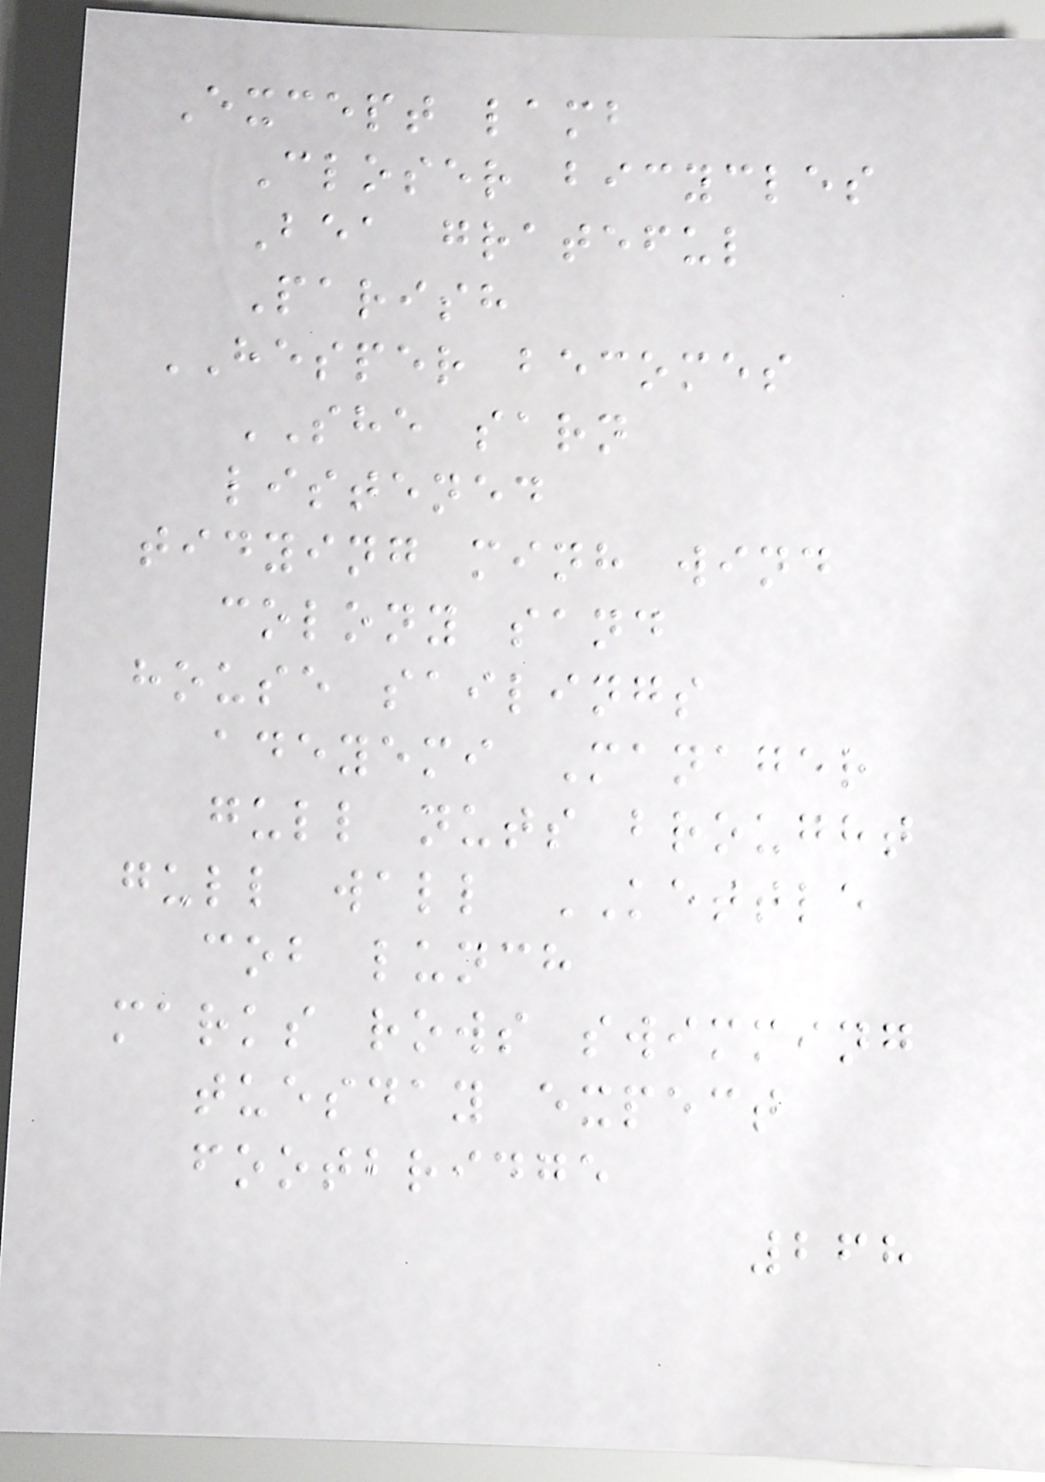Except lamb
Closer bicycles
Bea grateful
Parish
HESPER becomes
SHE sarn
listened
tidying minh wind
colony sand
house sailings
adeyemi Manager
gull nuts brought
gull wall KETTLE
cob lunch
marks rows swimming
tuesday expect
footbridge
268
